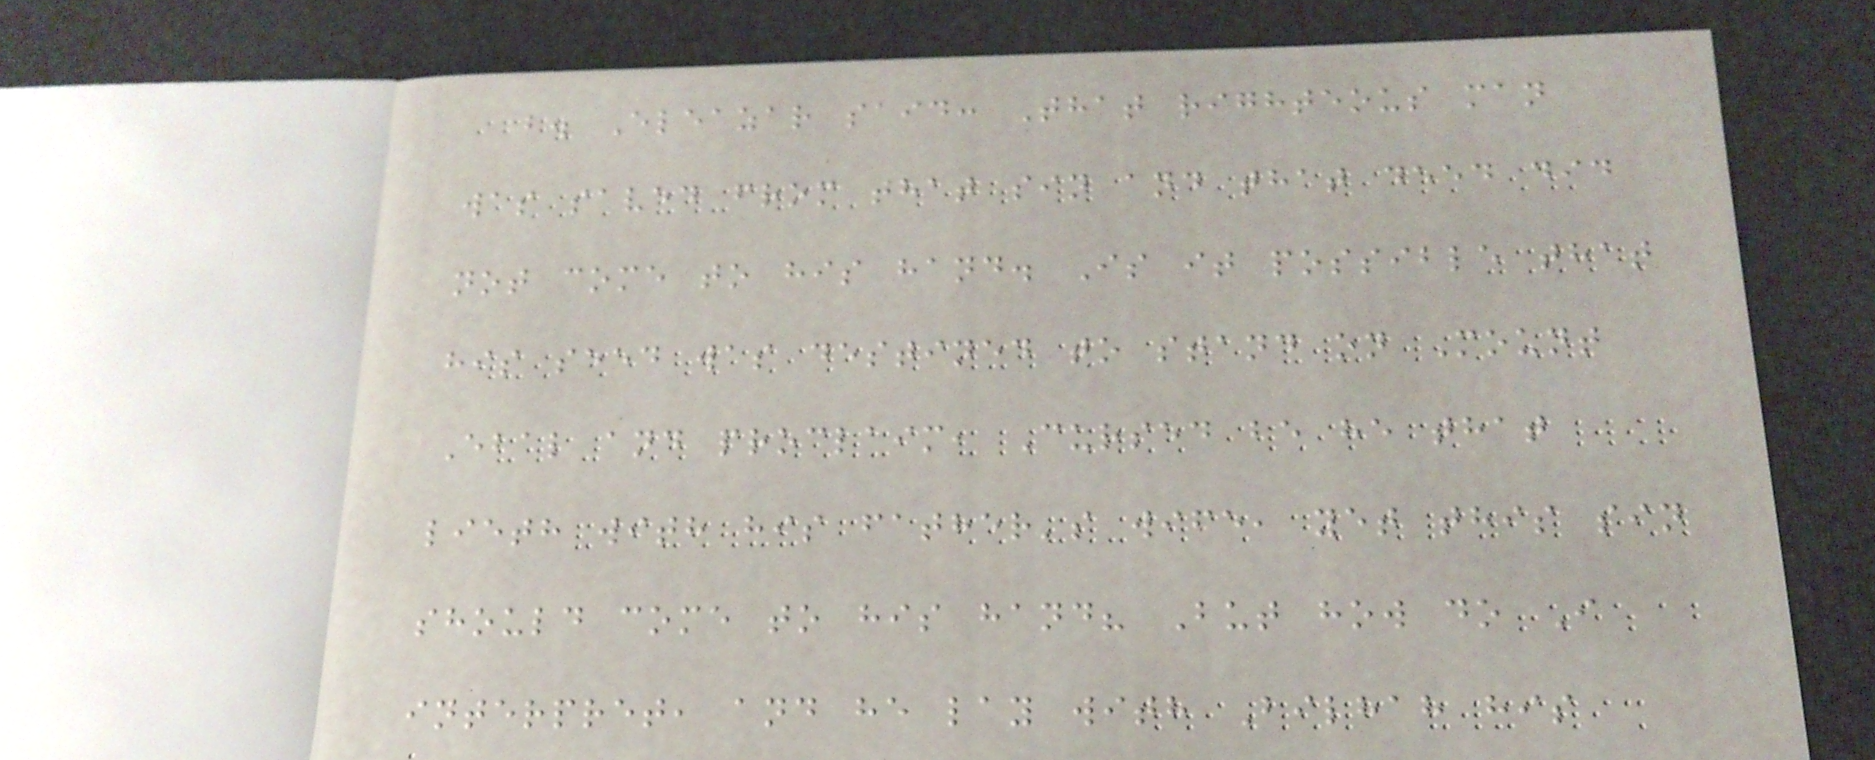b. Eleazar said: That righteous man
was saved from that sin and that deed did
not come to his hand. Is it possible that
his seed was destined to stand on Mount
Ebal and proclaim, Cursed be he that
lieth with his father's wife, yet this sin
should come to his hand? But how do I
interpret, and he lay with Bilhah his
